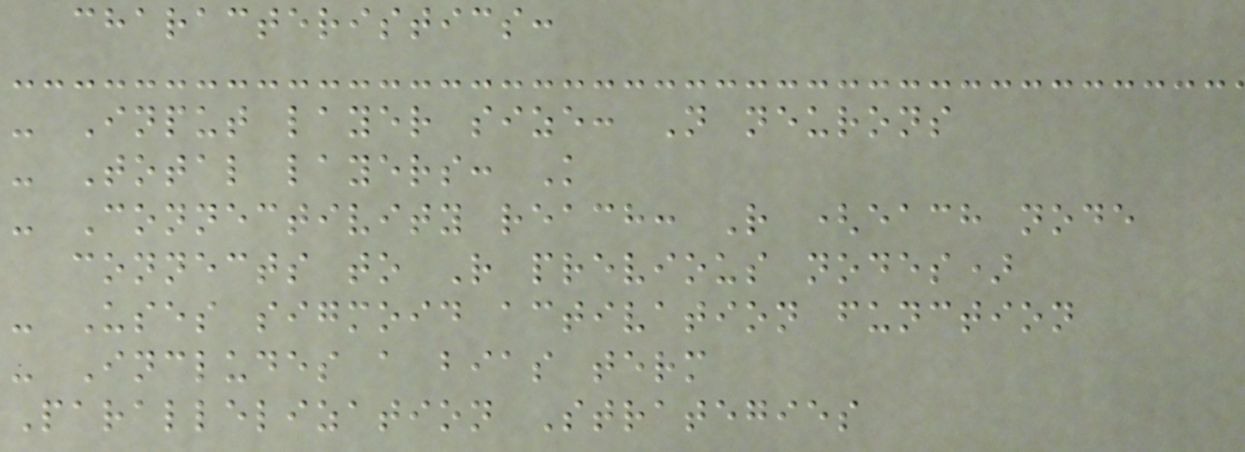characteristics:
- Input layer size: N neurons
- Total layers: K
- Connectivity reach: R (each node
connects to R previous nodes)
- Uses sigmoid activation function
- Includes a bias term
Parallelization Strategies
